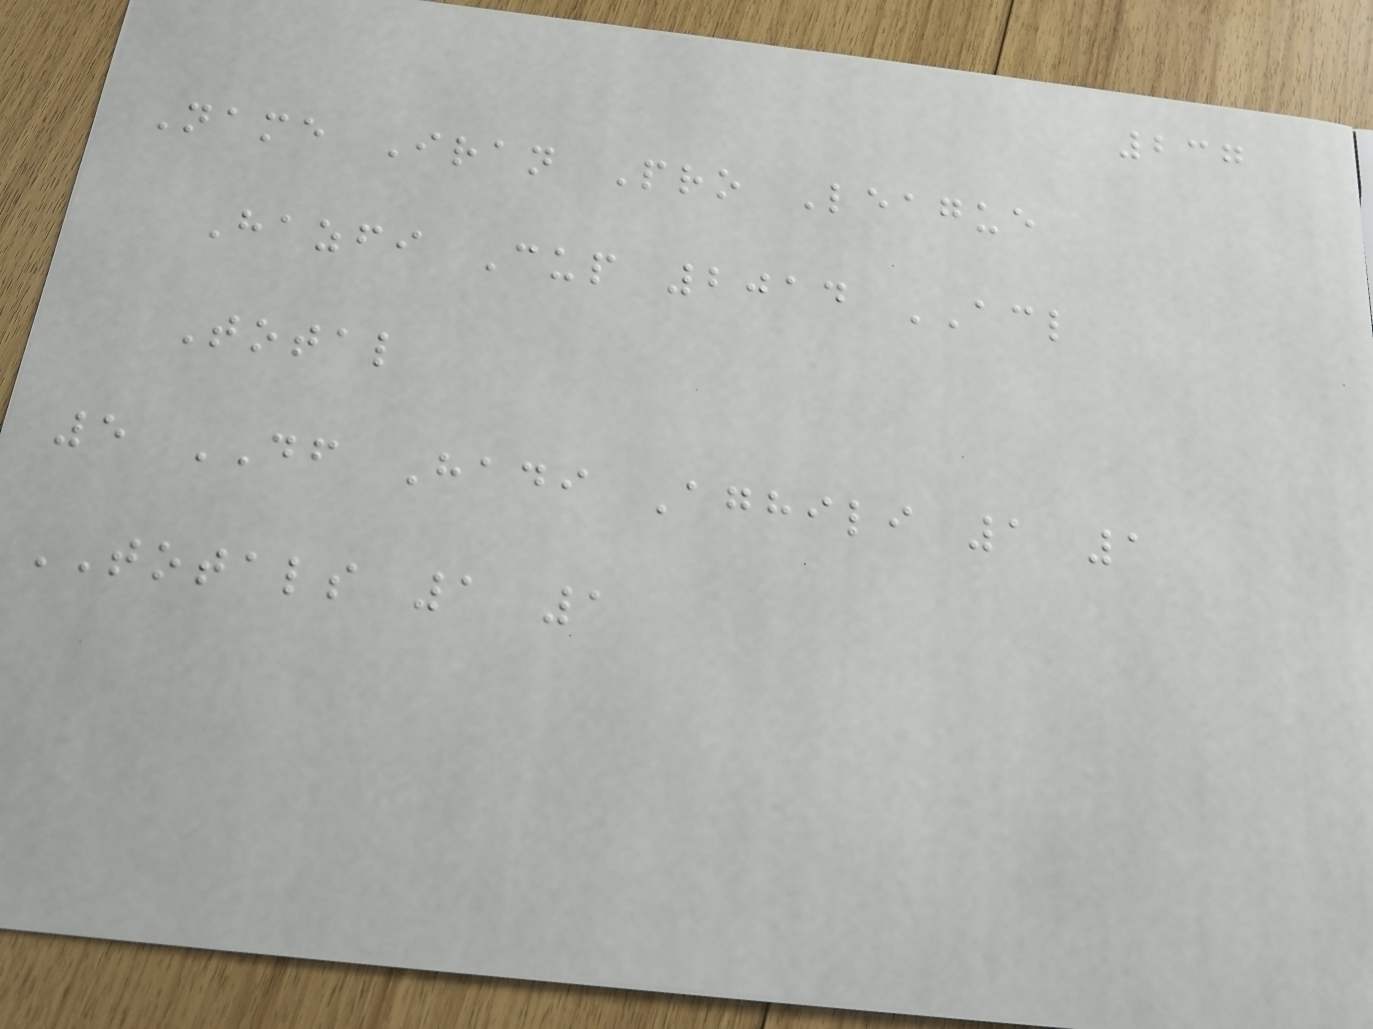237
Name Iran Pro League
Hazfi Cup 2014 ACL
Total
5 DF Hadi Aghili 1 1
TOTALS 1 1
